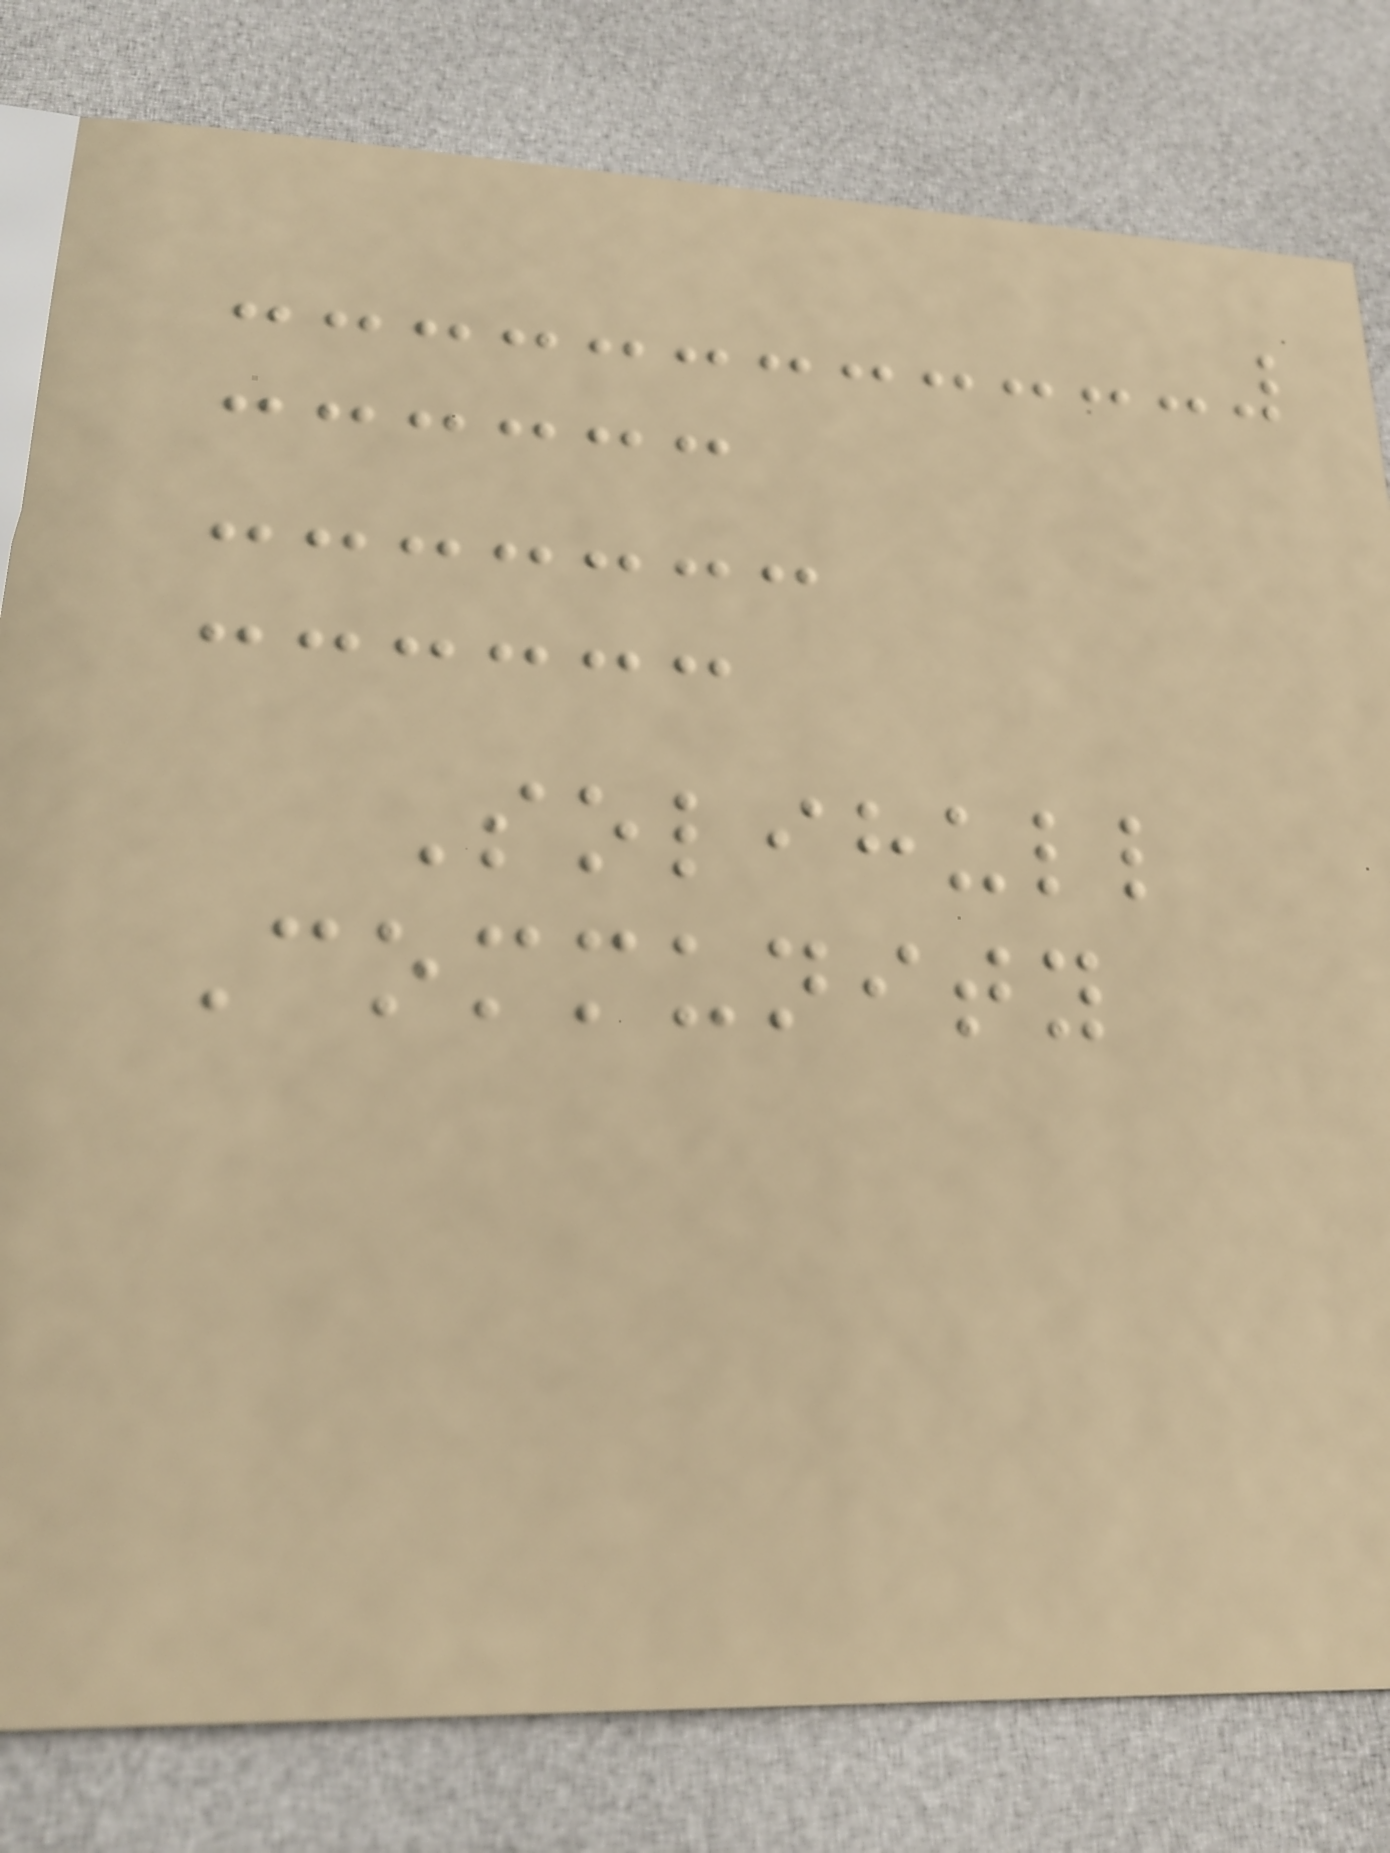Solihull
Community
